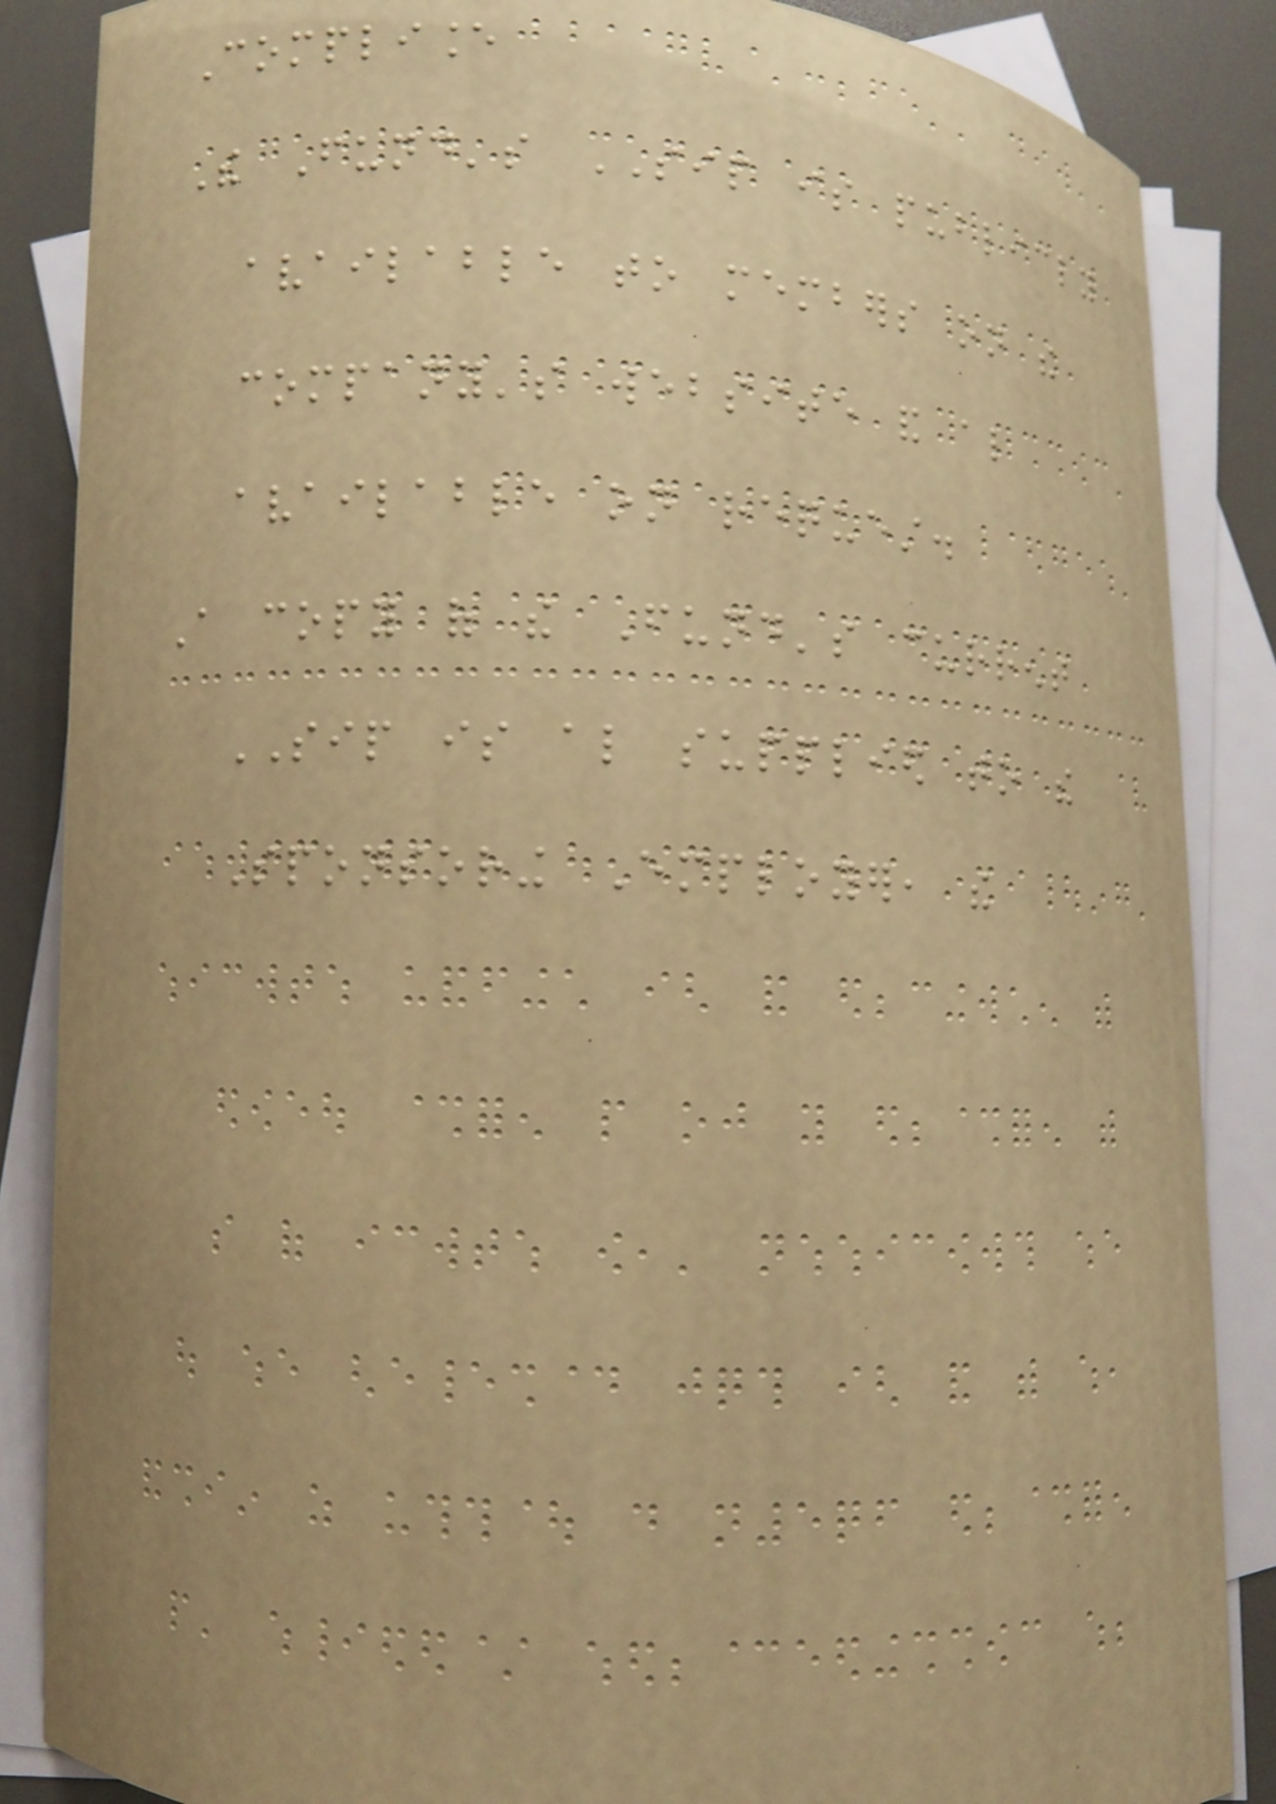Compliance
The Fund's SIP is publicly
available to members on the
company's website and also
available on request.
A copy of the Fund's current
SIP is also supplied to the
Sponsoring Employer, the
